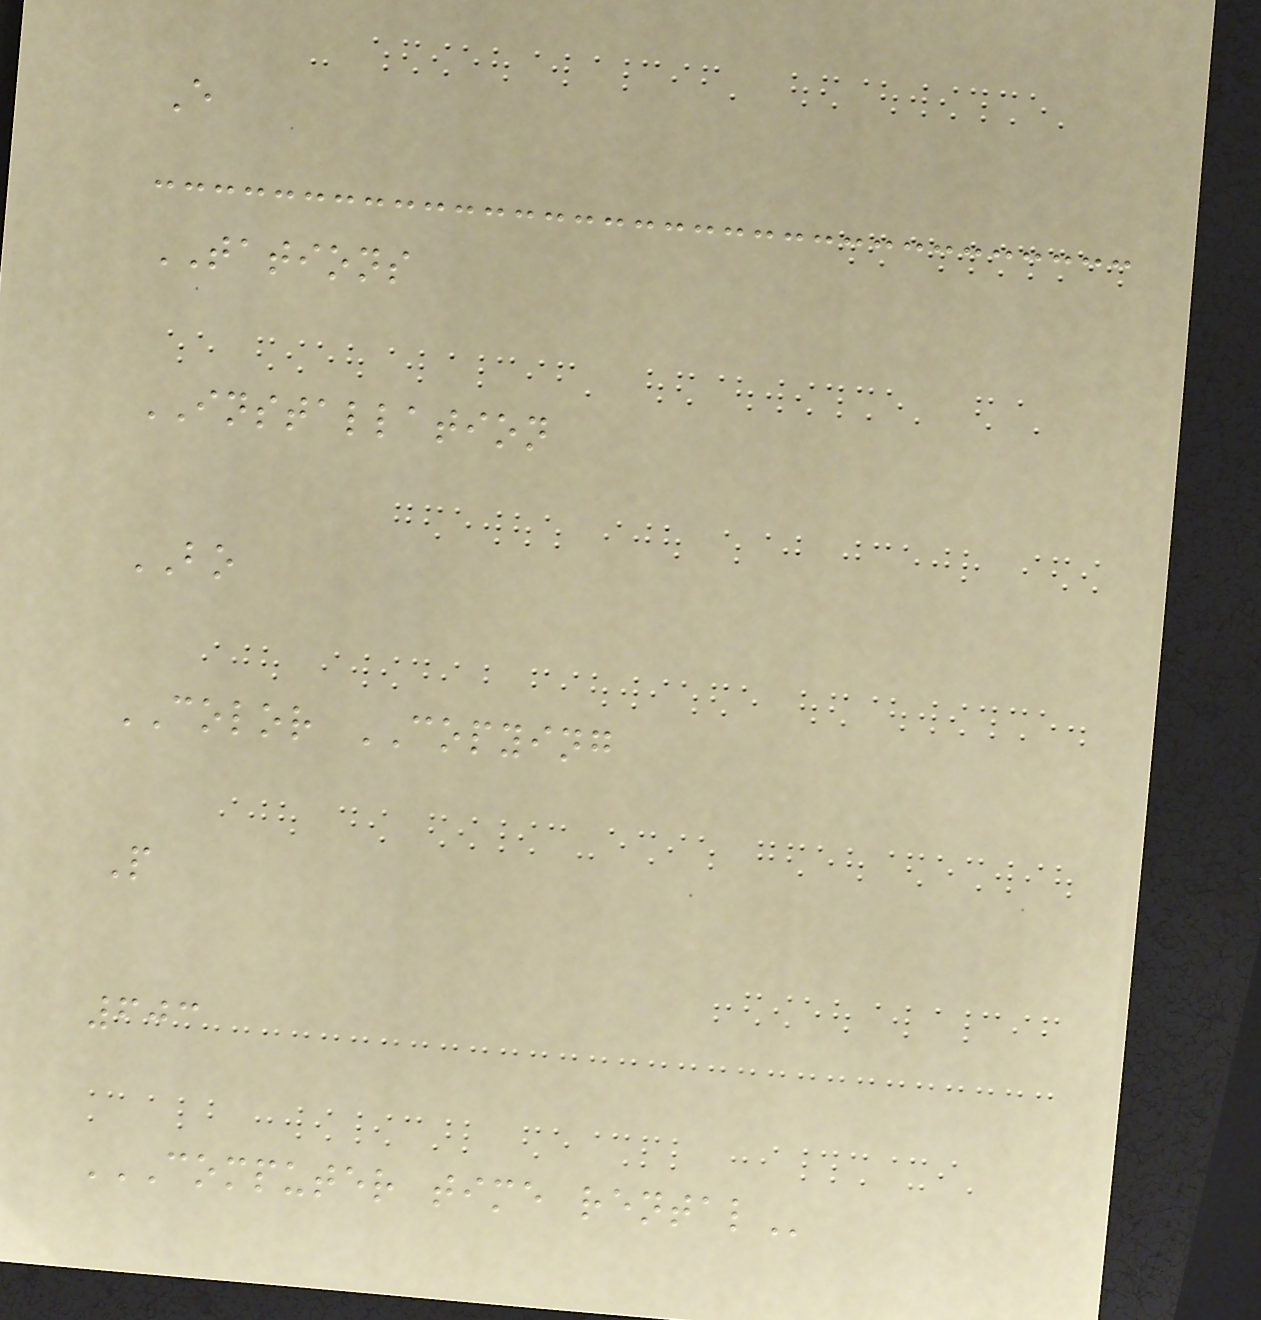E
TATIONS
INSTALLATION
BO
COLOR COPYING
P
603
COMPUTER TIME RENTAL
